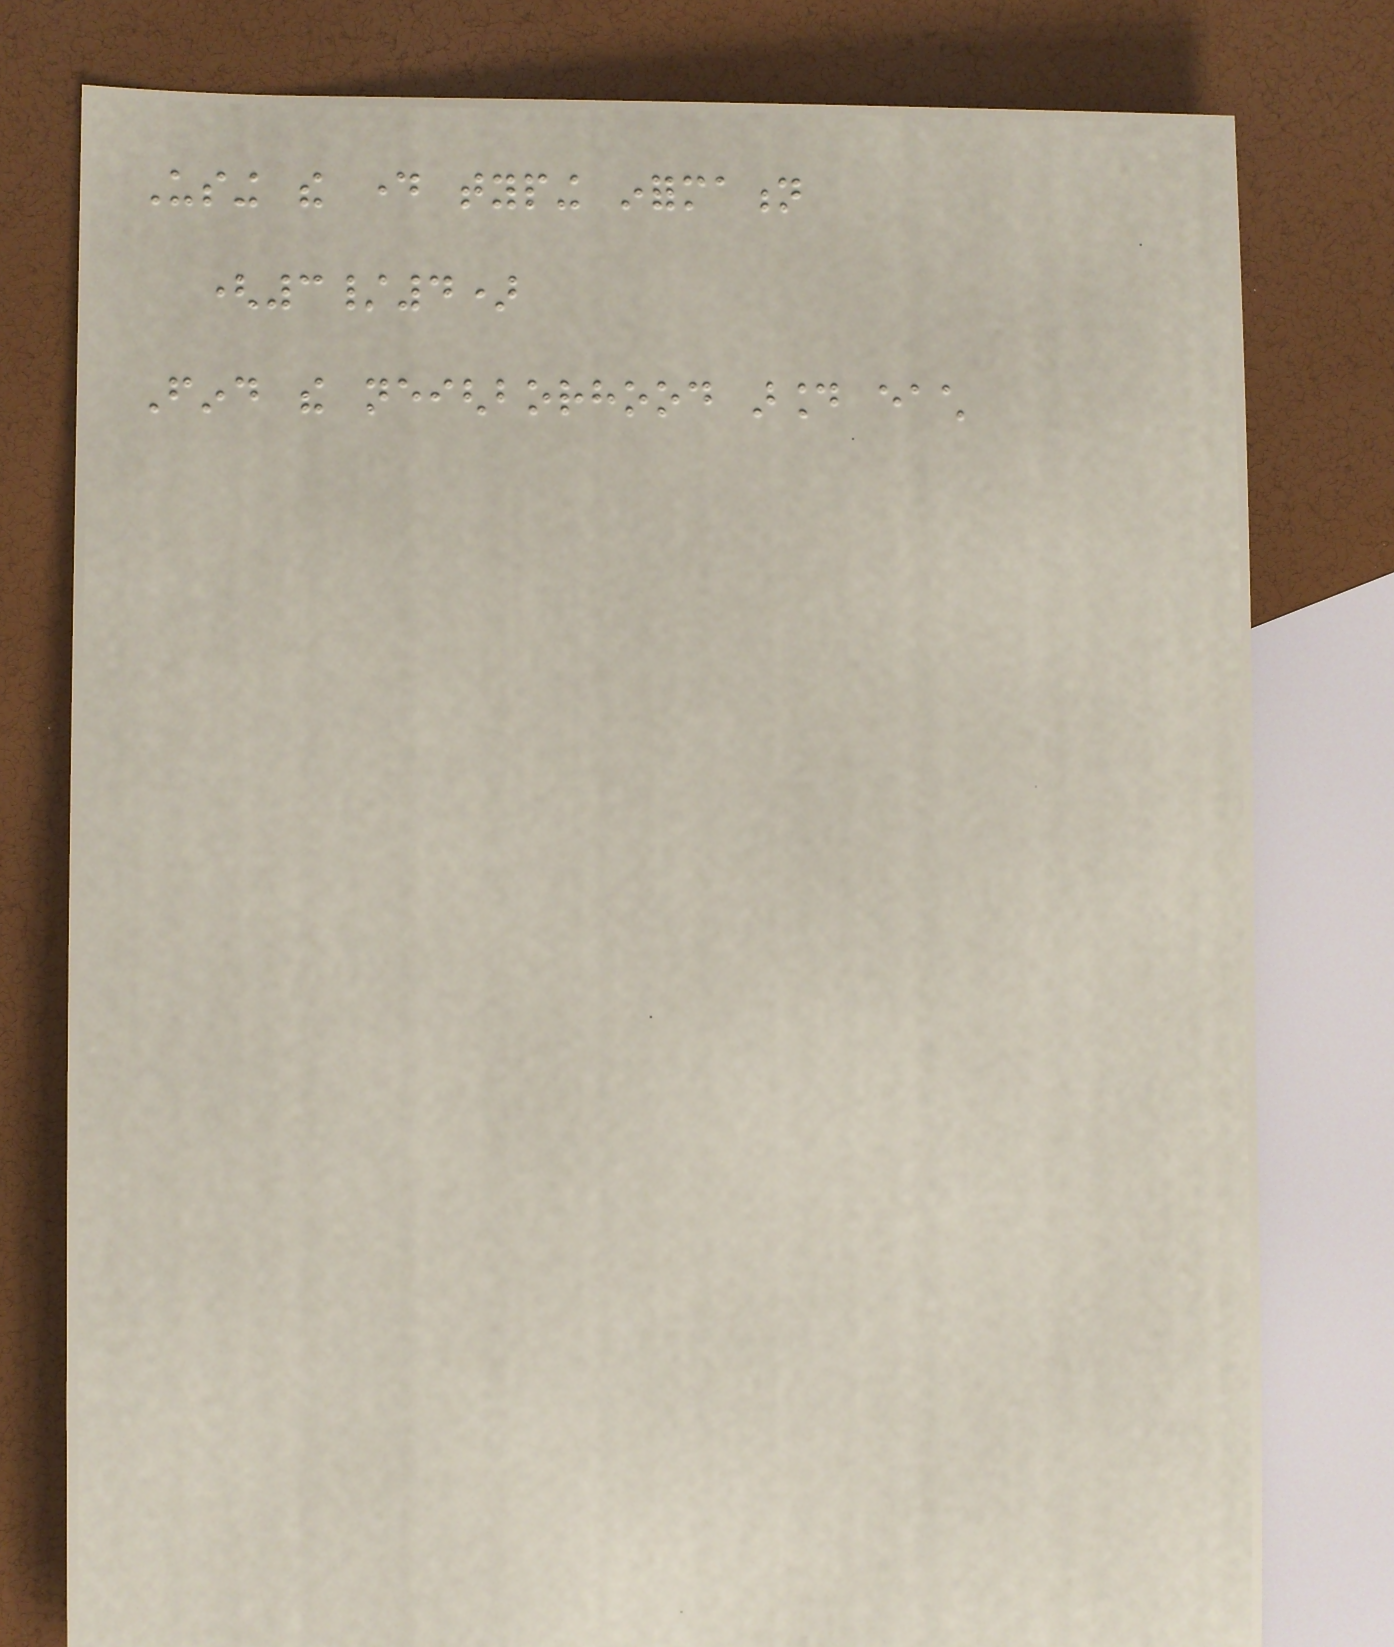Using the day typing information
(3/4)
Find the neighborhood around each
